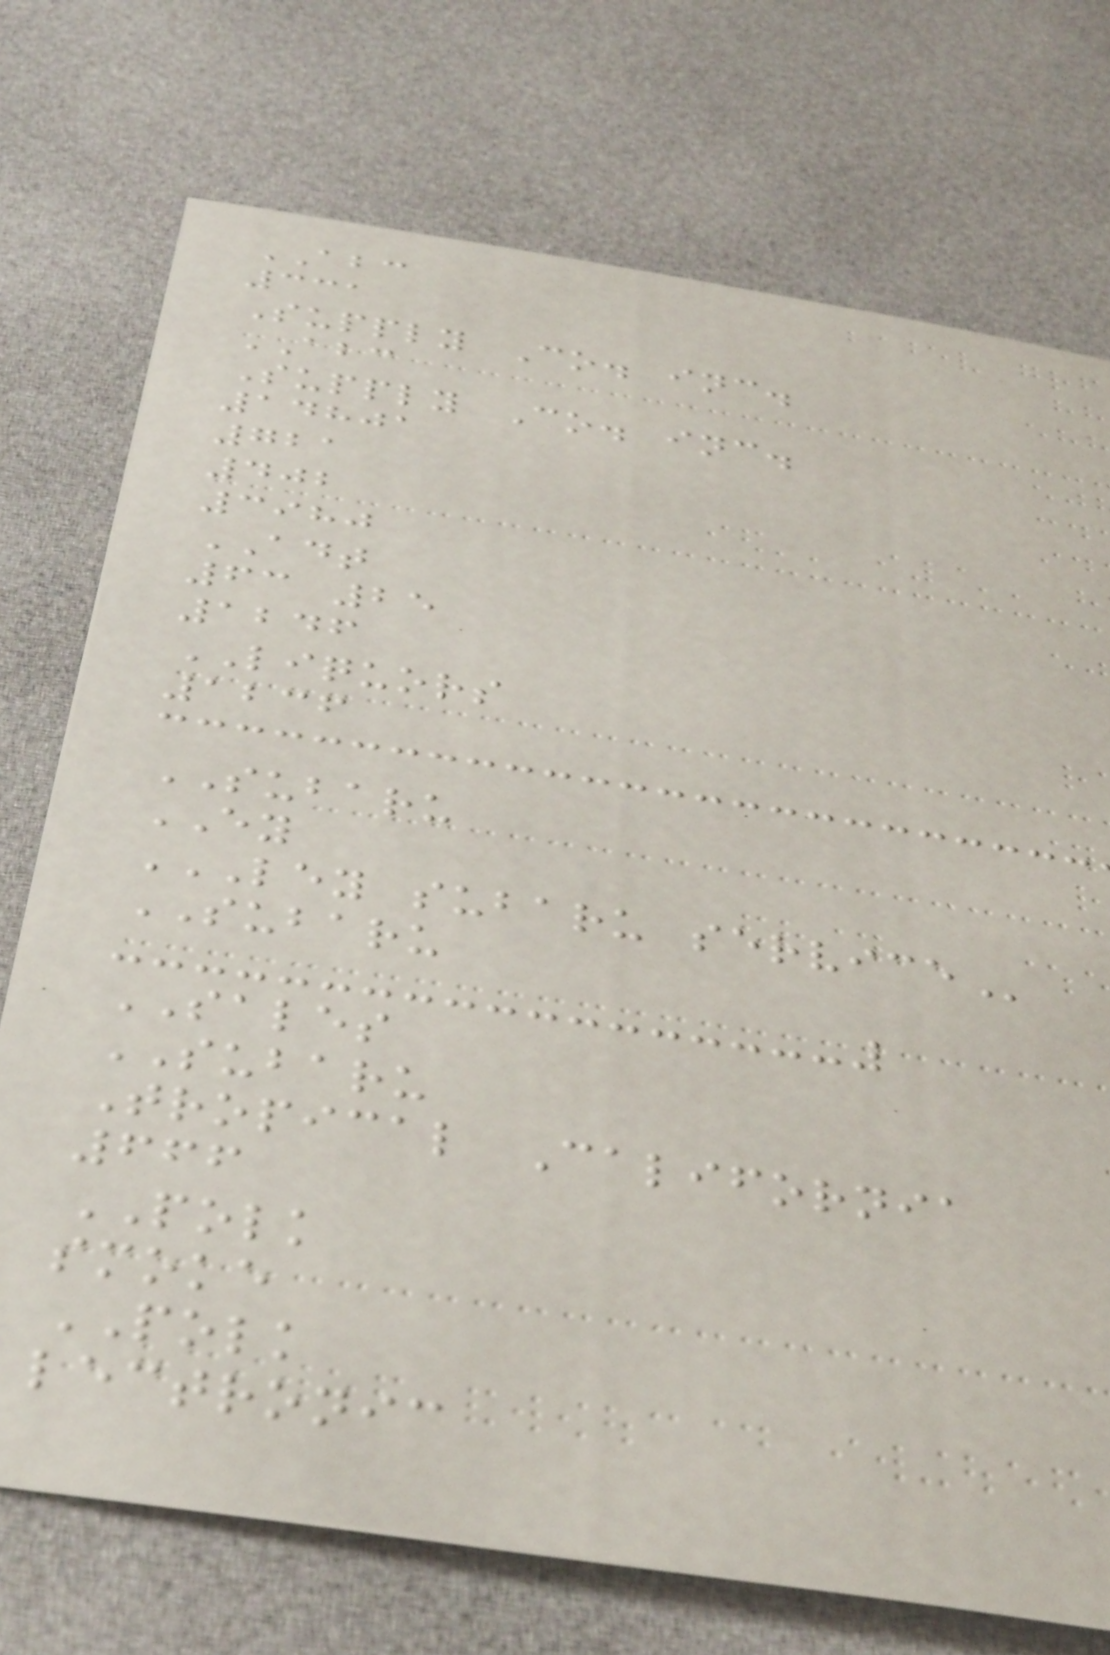ABC
331
Supply Co. inc.
ABC
Supply Co. inc.
14801
721
402
3980
ADT
63 25
1246
LIQUORS
1236
SUBARU
EY
LEY SUBARU SERVICE
SUBARU
SALES
SUBARU
Tropical California
666
POLK
smoke
POLK
lectronic
